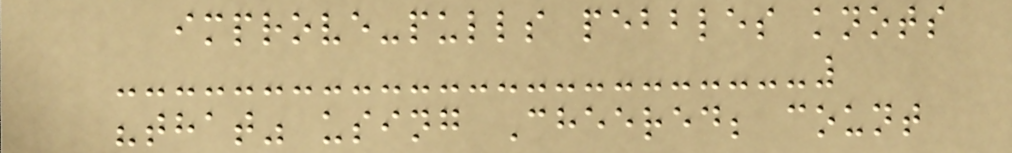improve-pulls pebbles knots
"that" using Cheered; count
